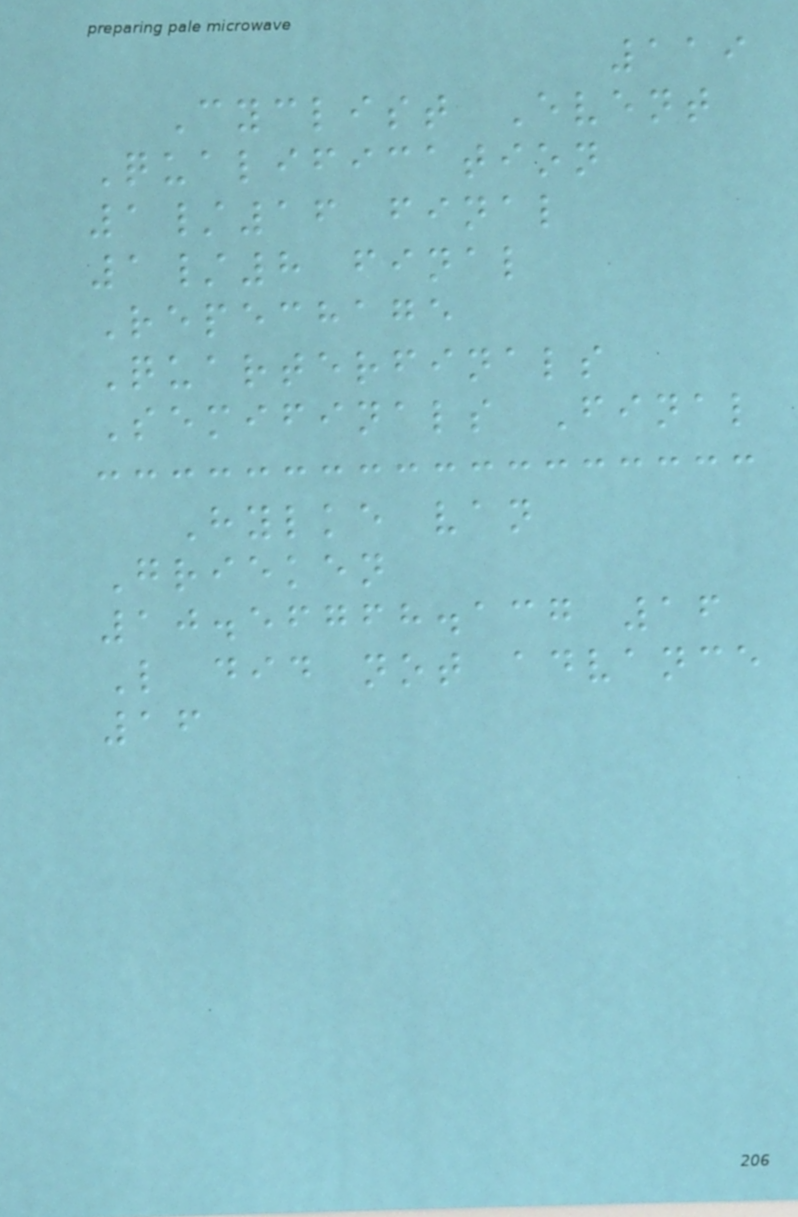119
Cyclist Event
Qualification
1/16 final
1/8 final
Repechage
Quarterfinals
Semifinals Final
Hylke van
Grieken
10.56768.137 16
L did not advance
16
